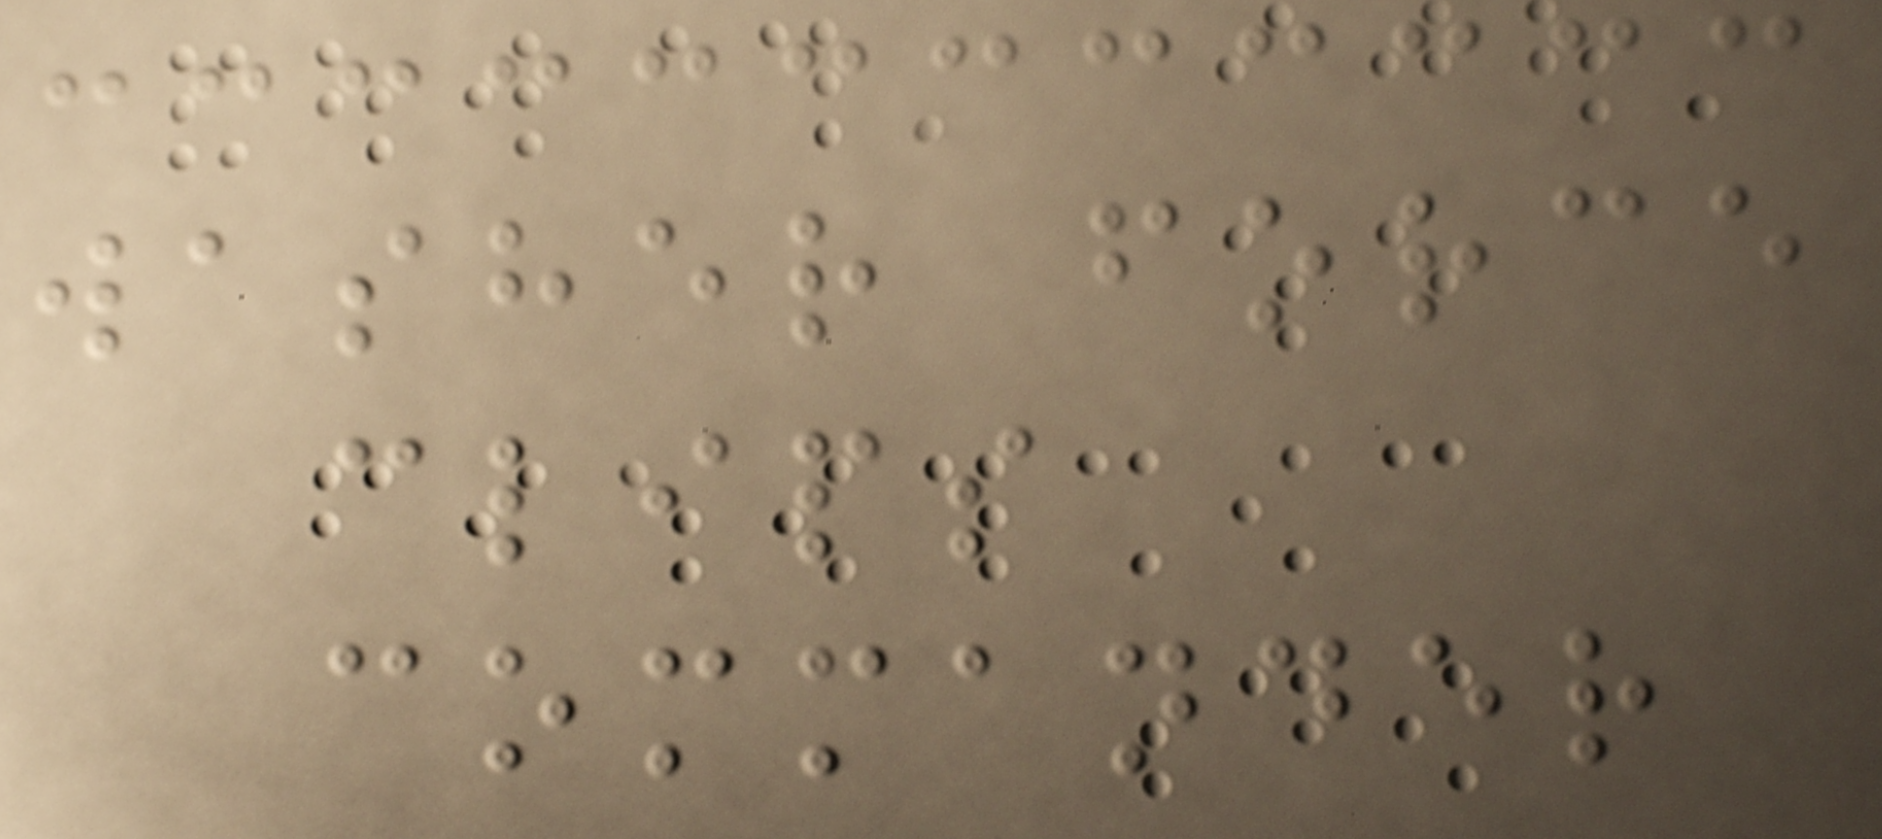washer force
clips
commander
